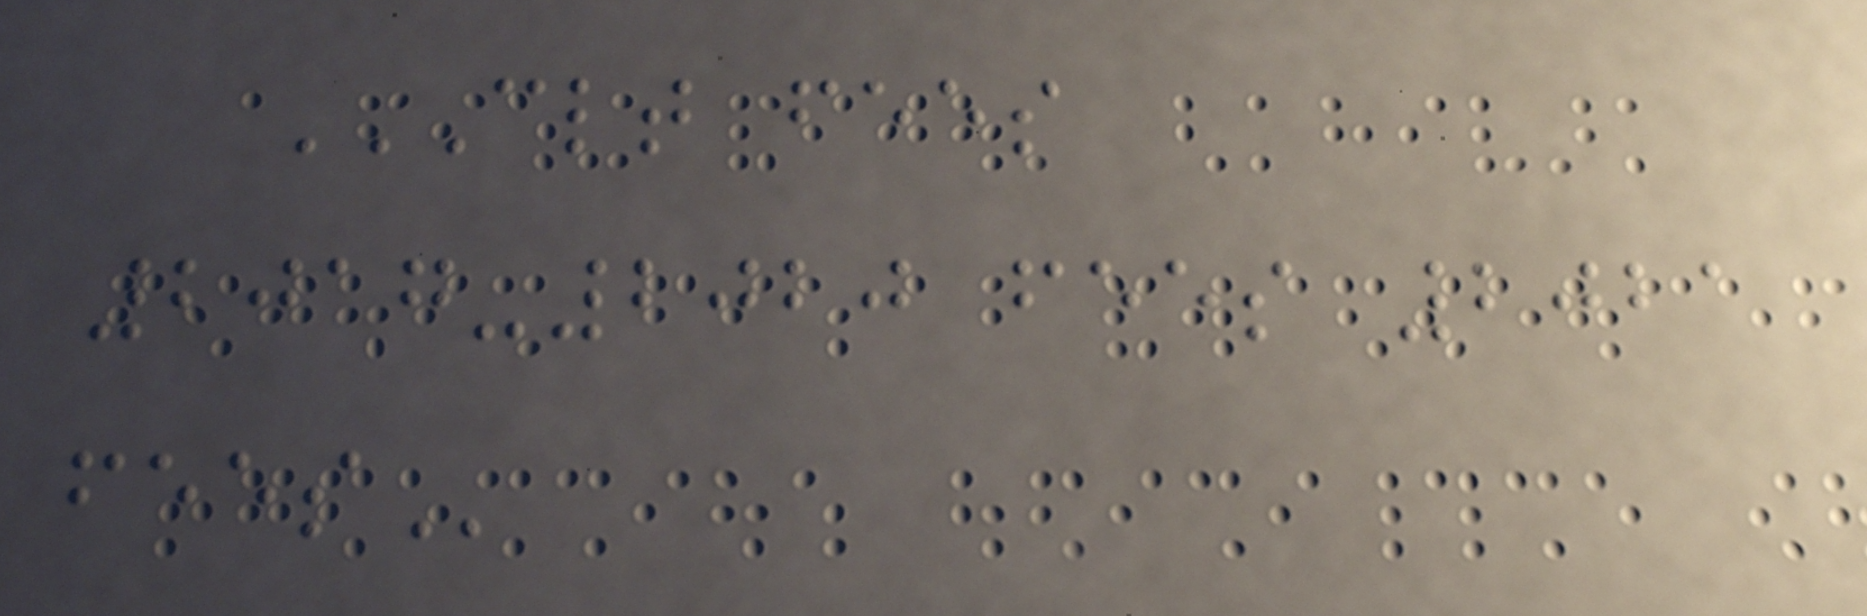CLT FEES
2017-2020 FEES 2021
FEES
